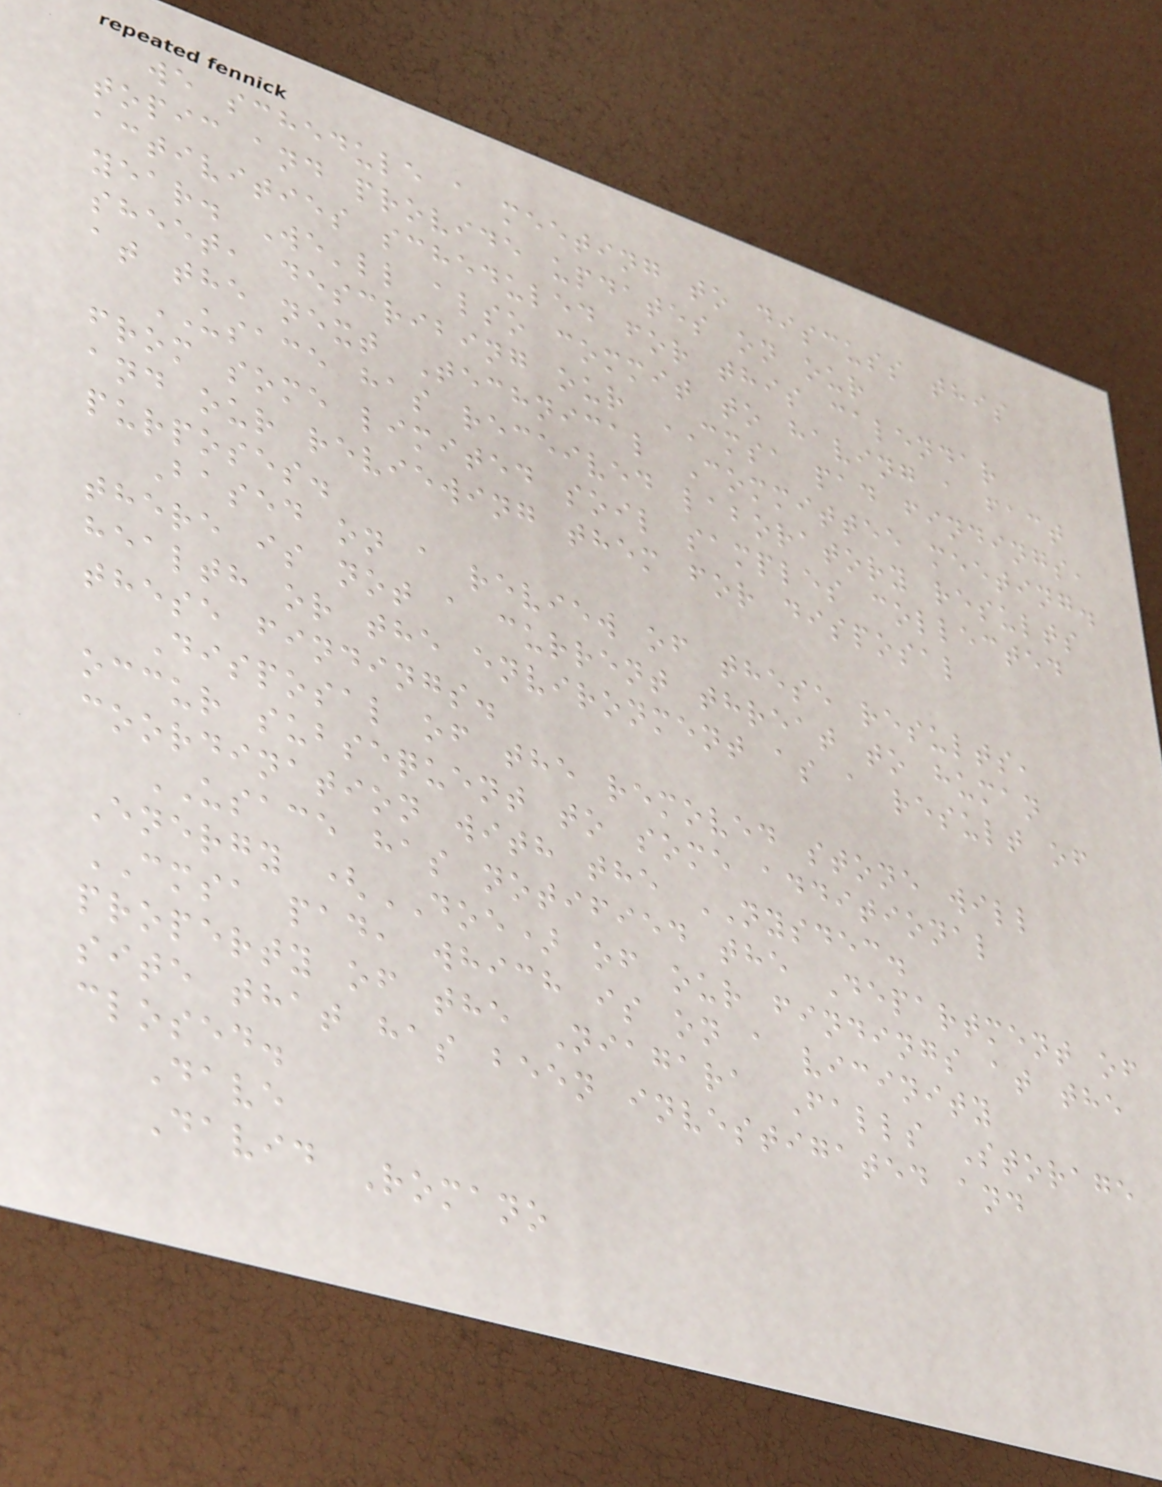we schedule a meeting to discuss this
topic and provide updates on our
activities scheduled for this calendar
year. We'll also commit to having a fact
sheet, describing our CMSA pad findings,
at the next Technical Committee meeting.
USACE has received laboratory results
from some limited soil samples collected
and our reviewing them for disposal
purposes.
Based on a review of these results,
there is not a current threat to human
health or the environment as a result of
these findings.
Disposal of the removed stone will
occur subsequent to some additional
coordination with the NYSDEC.
USACE has notified the Department of
Energy (DOE) of our findings at the
CMSA pad, which is on a vicinity
property of the Niagara Falls Storage
site that has been investigated and
closed.
Dave
David Romano
